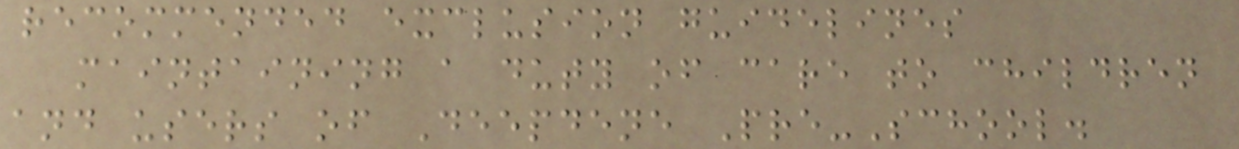recommended exclusion guidelines
maintaining a duty of care to children
and users of Deepdene Pre-School.
